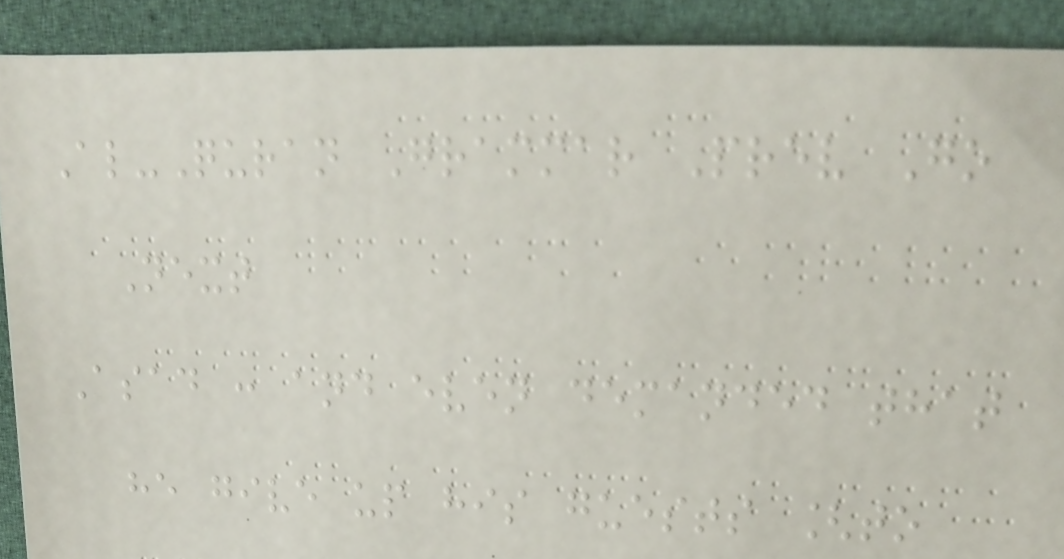Al-Quran Grammar Prev Go
Next
Asad : and even demanded that
he give up his guests [to
